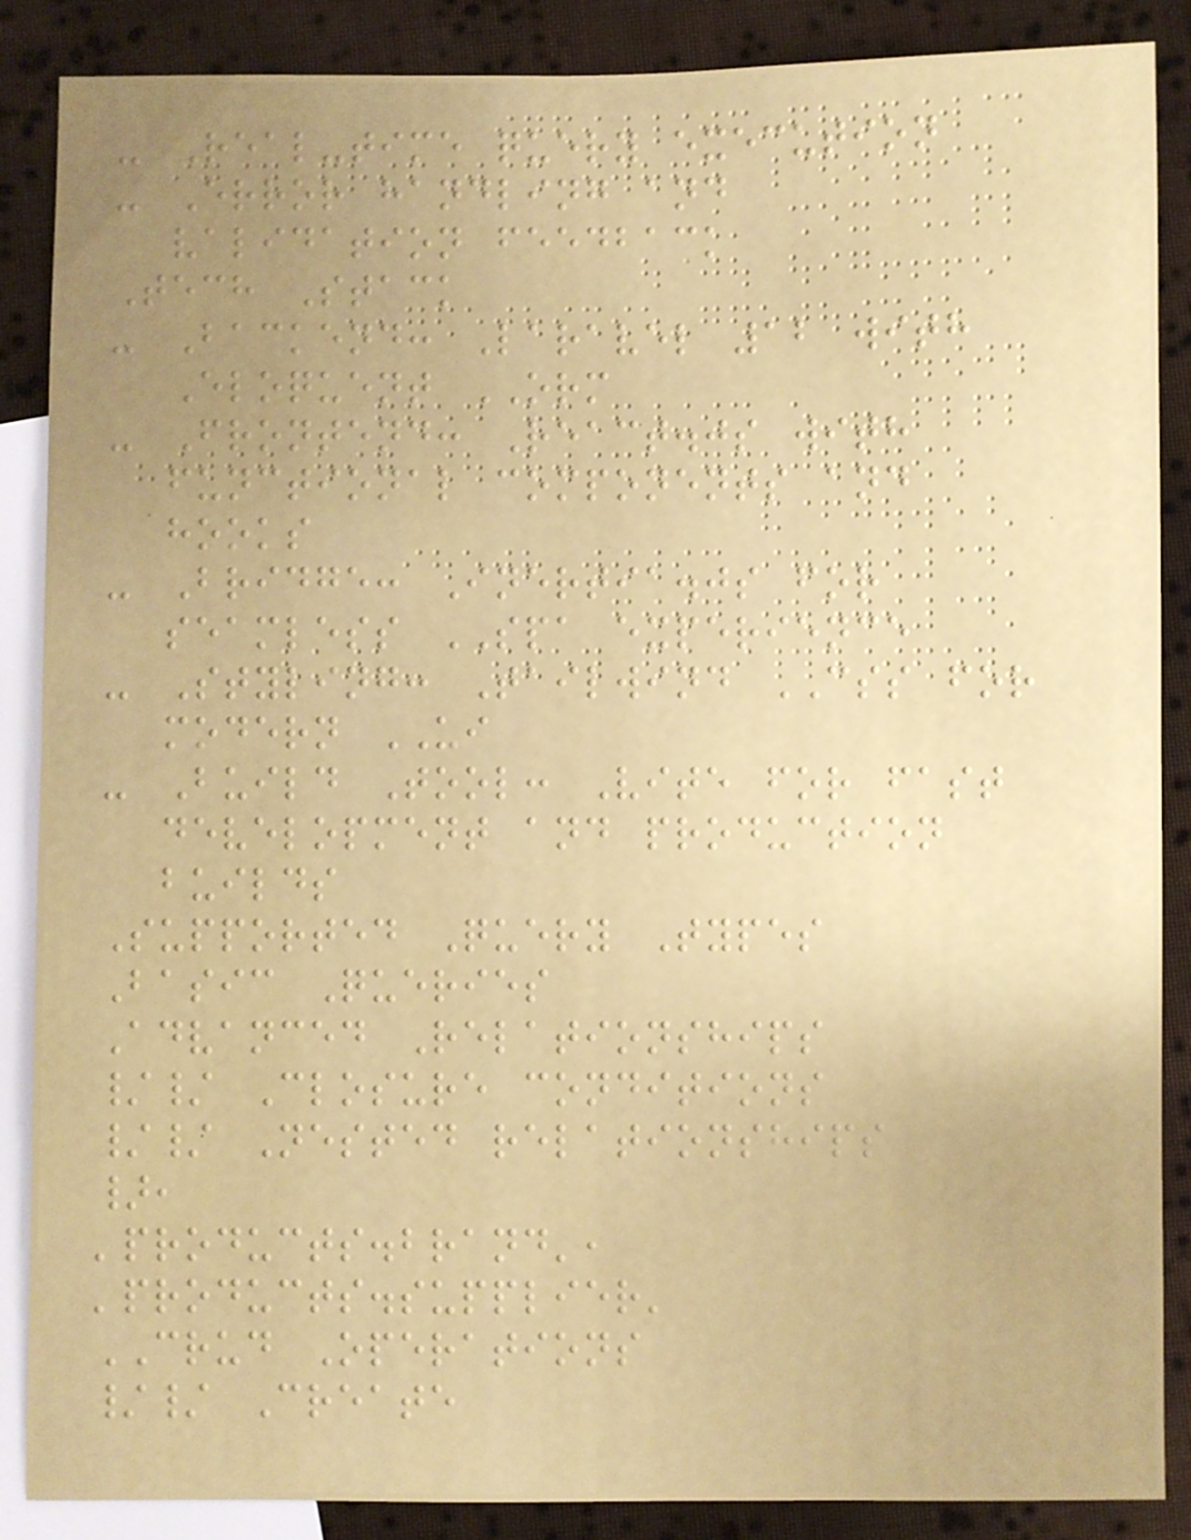- Real-time query execution
- Error handling and
validation feedback
Tech Stack
- Backend: Laravel 12 with
Eloquent ORM
- Frontend: React.js with
functional components and
hooks
- Bridge: Inertia.js for
seamless SPA experience
- Styling: Tailwind CSS for
modern UI
- Build Tool: Vite for fast
development and production
builds
Supported Query Types
Basic Queries
Advanced Relationships
// Closure conditions
// Nested relationships
},
'products.brand',
'products.supplier'
CRUD Operations
// Create
